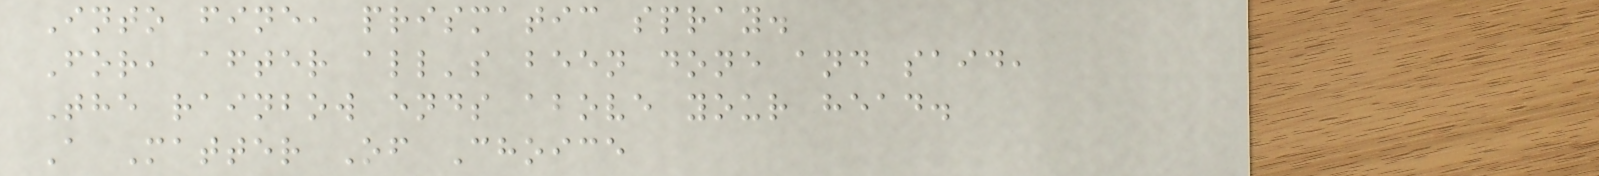Into fine, prismatic spray.
For, after all's been done and said,
The rainbow ends above your head.
A Matter Of Choice
